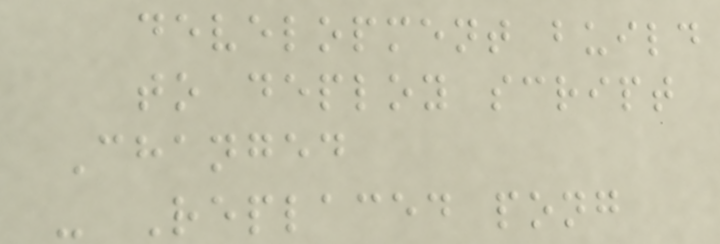development build
to deploy script
Changed
- Replaced pong
